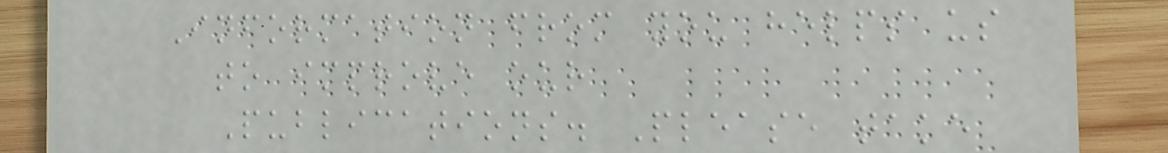Information from you helps us
to improve our
Publications. Please take
